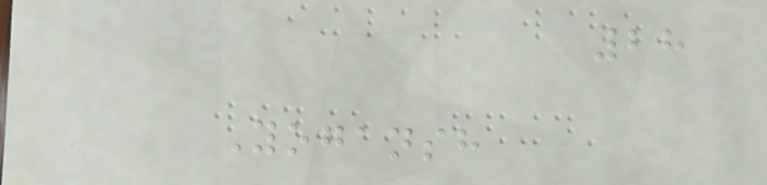28
Yogansh
